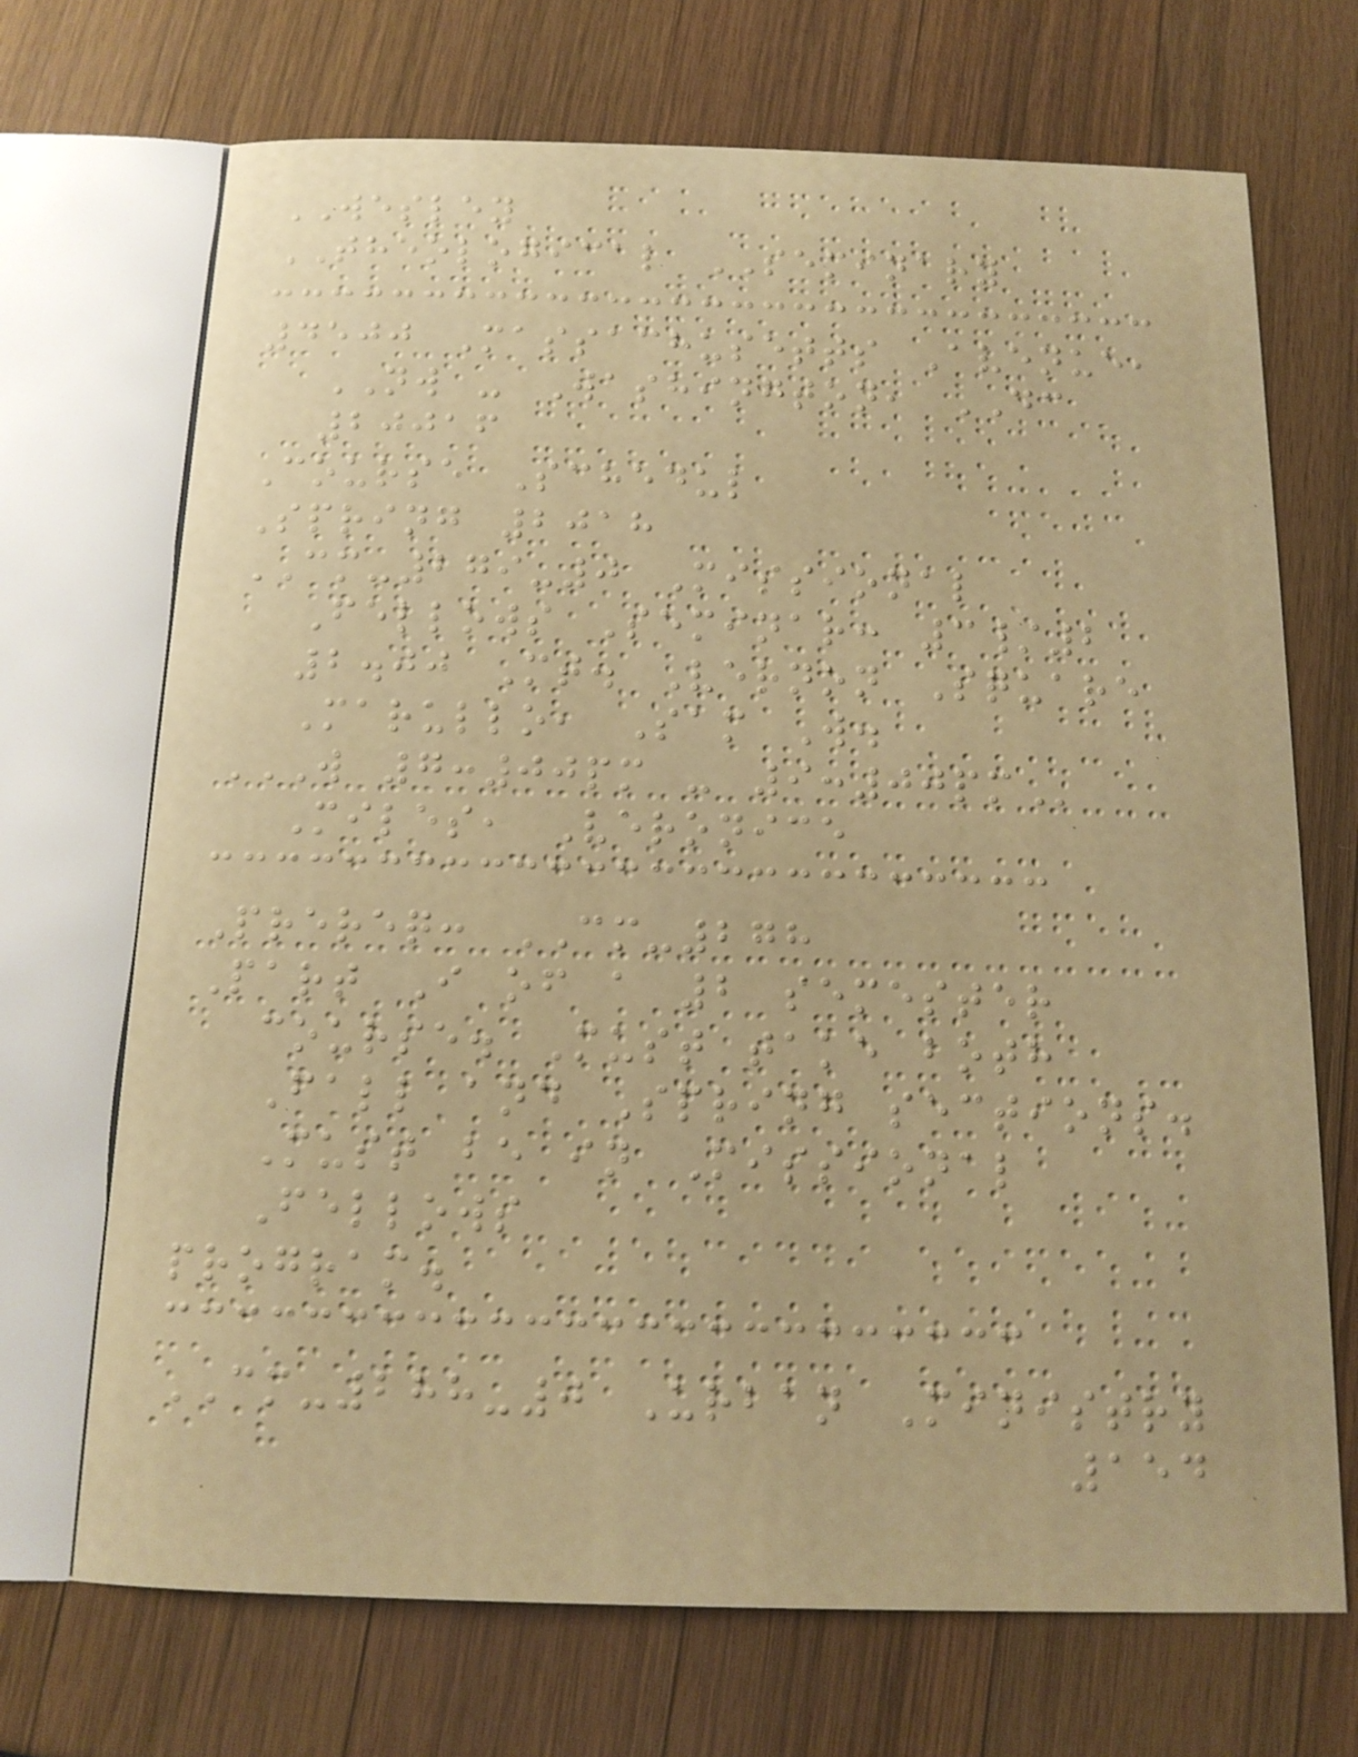WESLEY
THEOLOGICAL SEMINARY
4500 Massachusetts Avenue,
NW - Washington, DC
20016
Course Schedul
Spring 2018
CM-279-0 Missional
Fellows Seminar: 3/2
2.00 Mt. Vernon Square
Marullo, Sam W.
W 7:00PM - 9:00PM
Miles, Veronice
Prereq: CM-278
Part I of a 2 semester
course. Must take both
Fall and Spring sections.
Must be in Missional
Fellows
program.
CM-288-0 Urban Ministry
154
